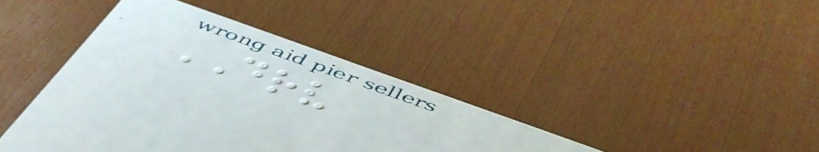DRV
